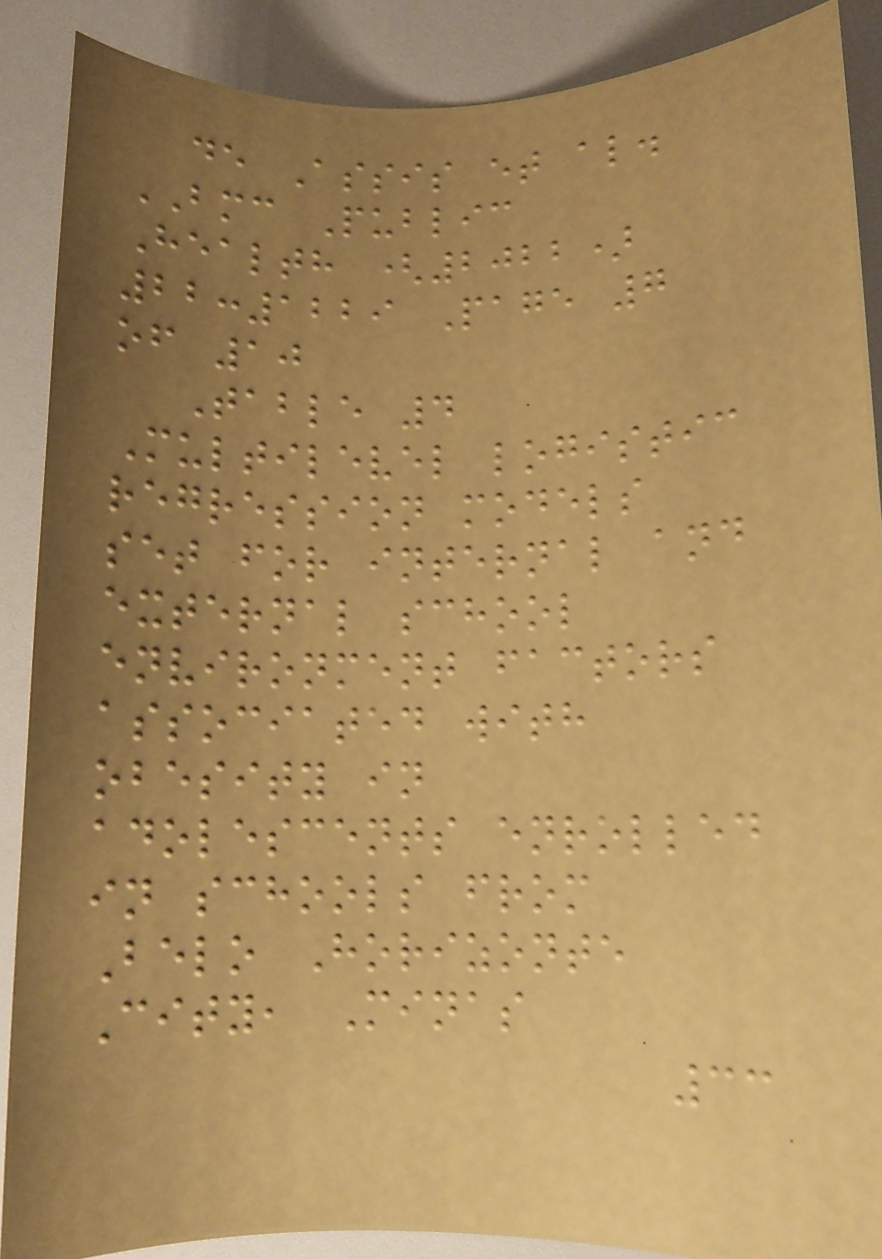de Assis et al.
BMC Public
Health (2022)
22:1229 Page 7
of 10
Table 4
Multilevel logistic
regression models
set for internal and
external school
environment factors
associated with
obesity in
adolescents enrolled
in schools from
Belo Horizonte
City, Minas
33
